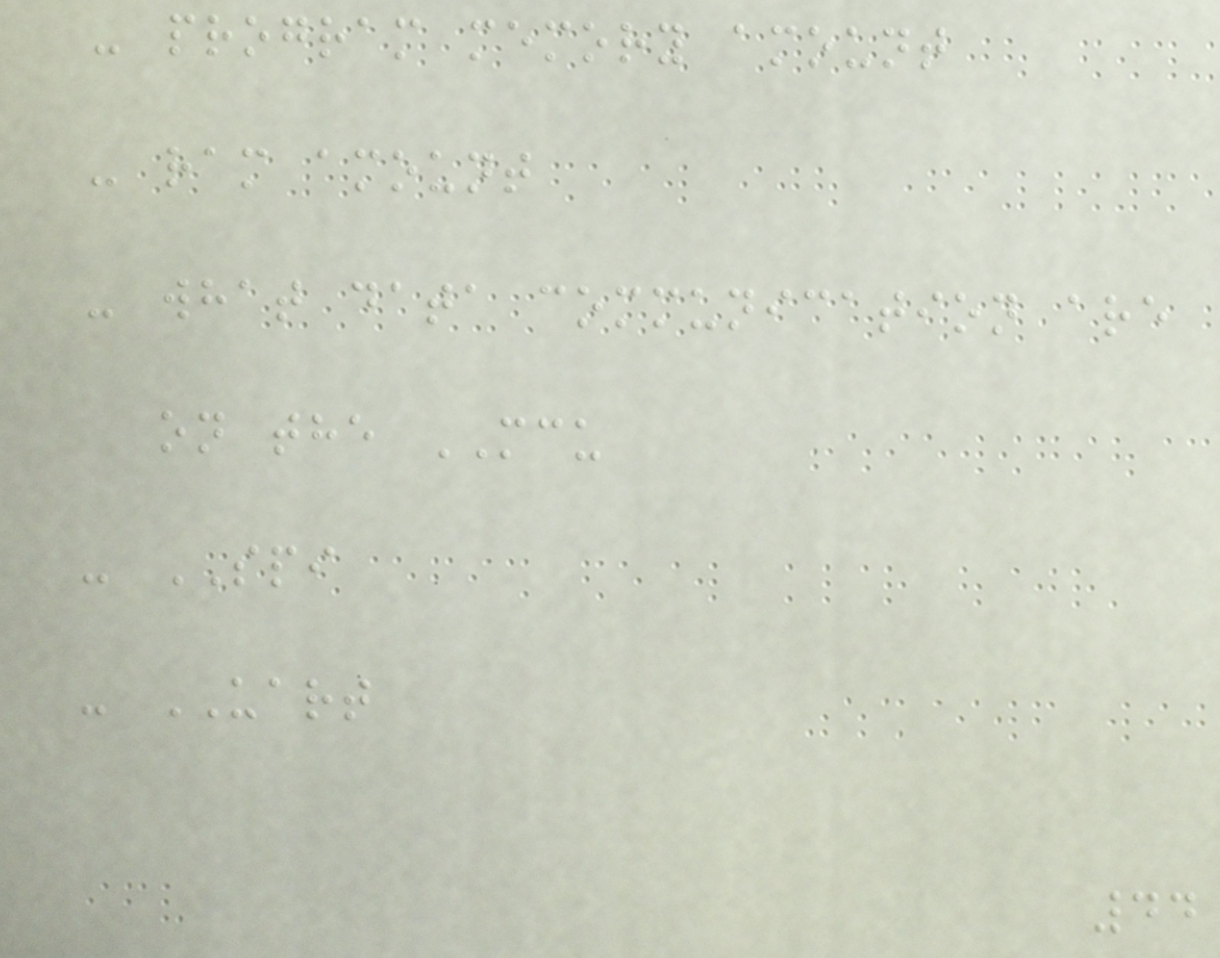- program memory amount
- ram amount
- what data communication are
on the MCU
- SPI
- UART
44
